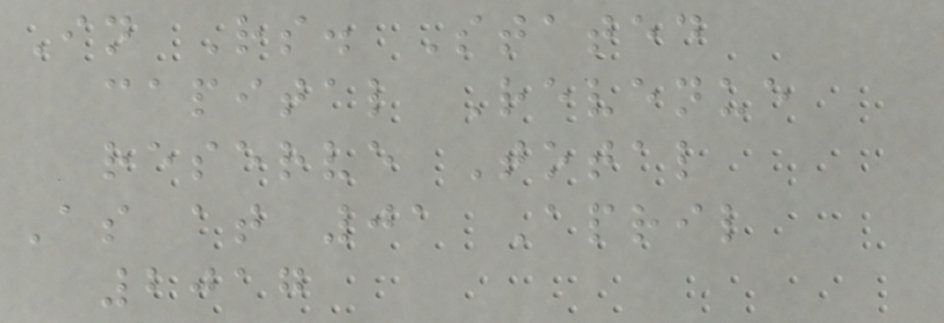In Rs. Stated
capital Revenue
reserve Total
As at 01 April
2017
